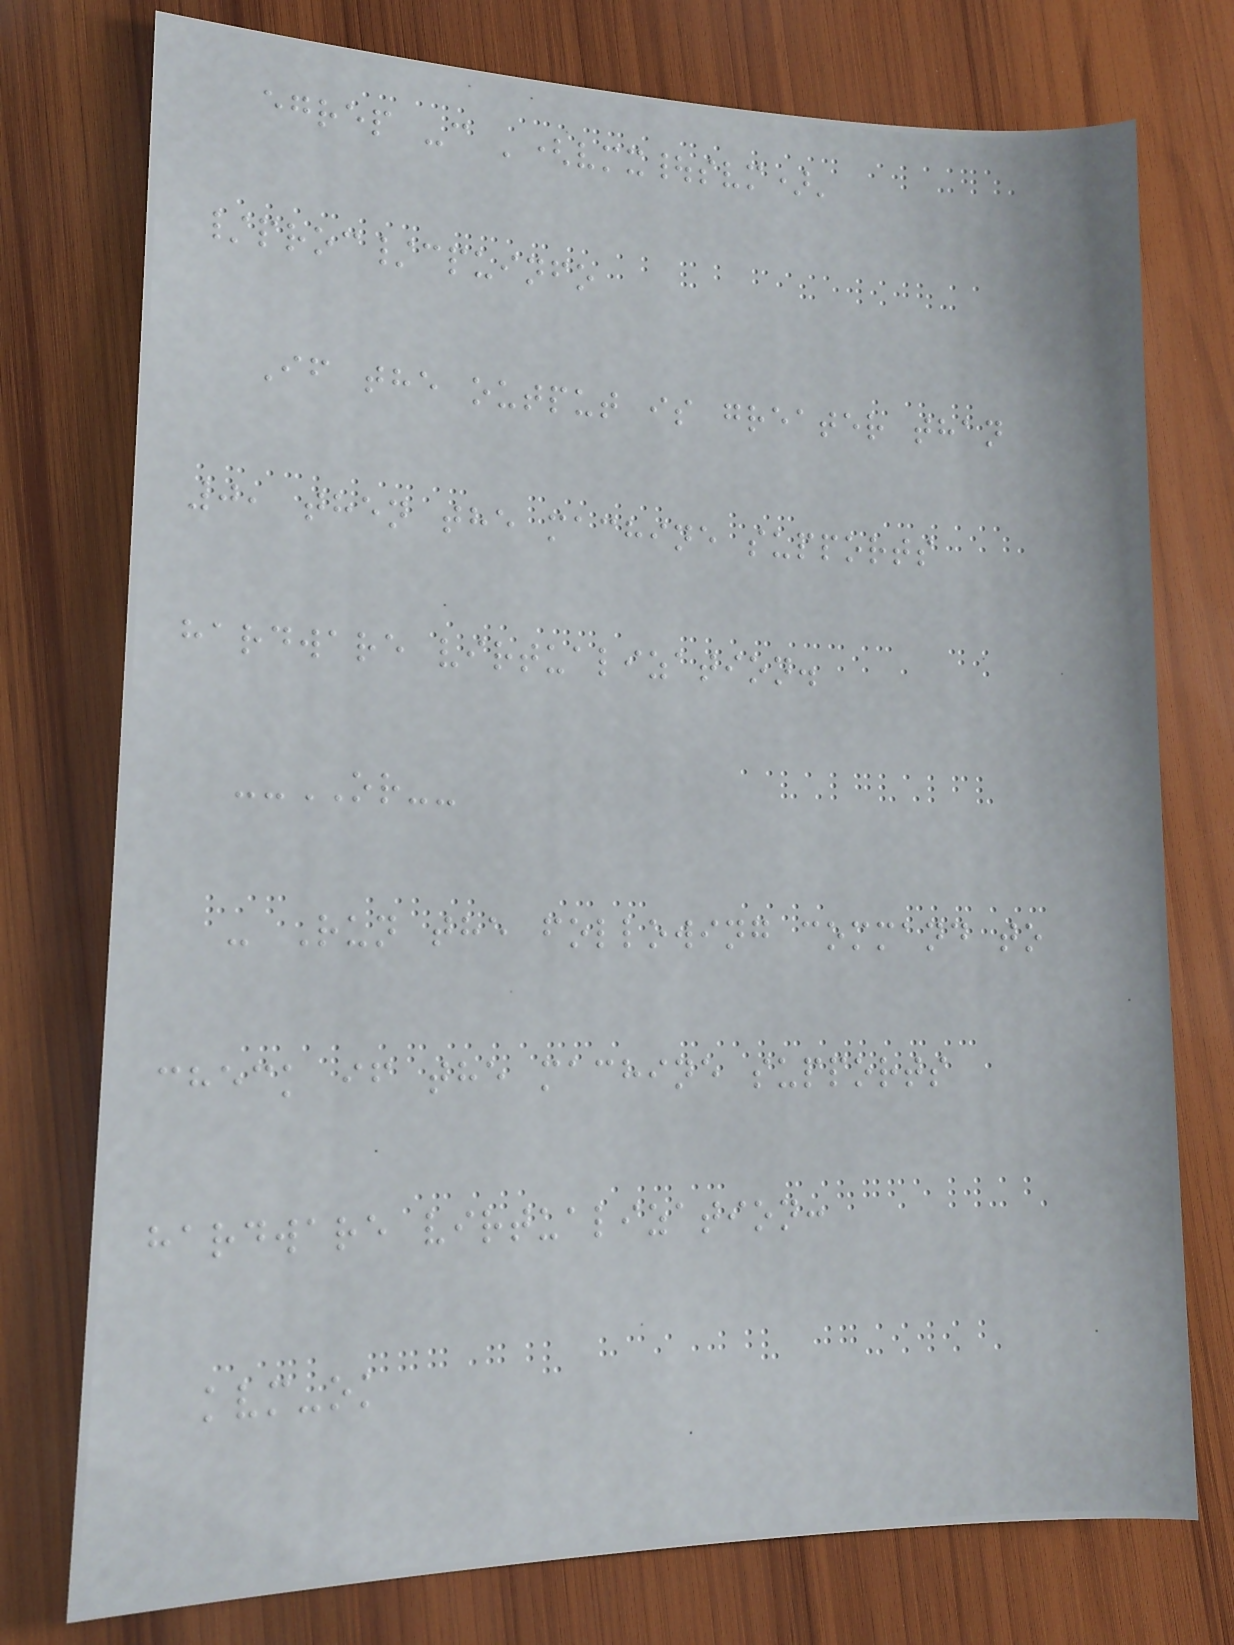egrep -c '(vmx|svm)'
/proc/cpuinfo
If the output is greater than
0, then the machine supports
hardware virtualization.
--OR--
- Run the following command to
check if the machine supports
hardware virtualization:
kvm-ok
